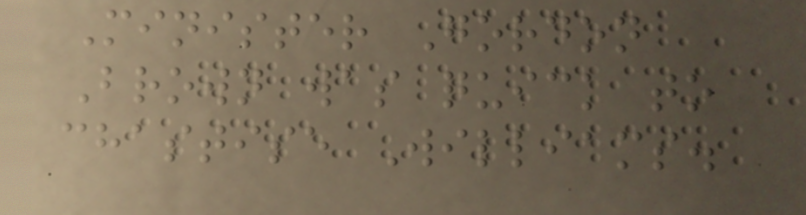Minister Gordon
Brown was quick to
chastise Williams.
